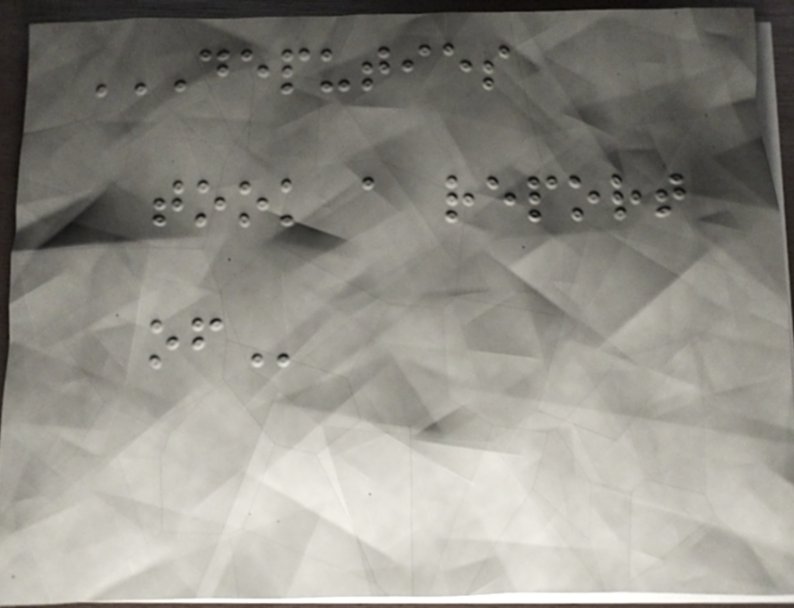DEPUTIES
TOOK A REPORT
OF
